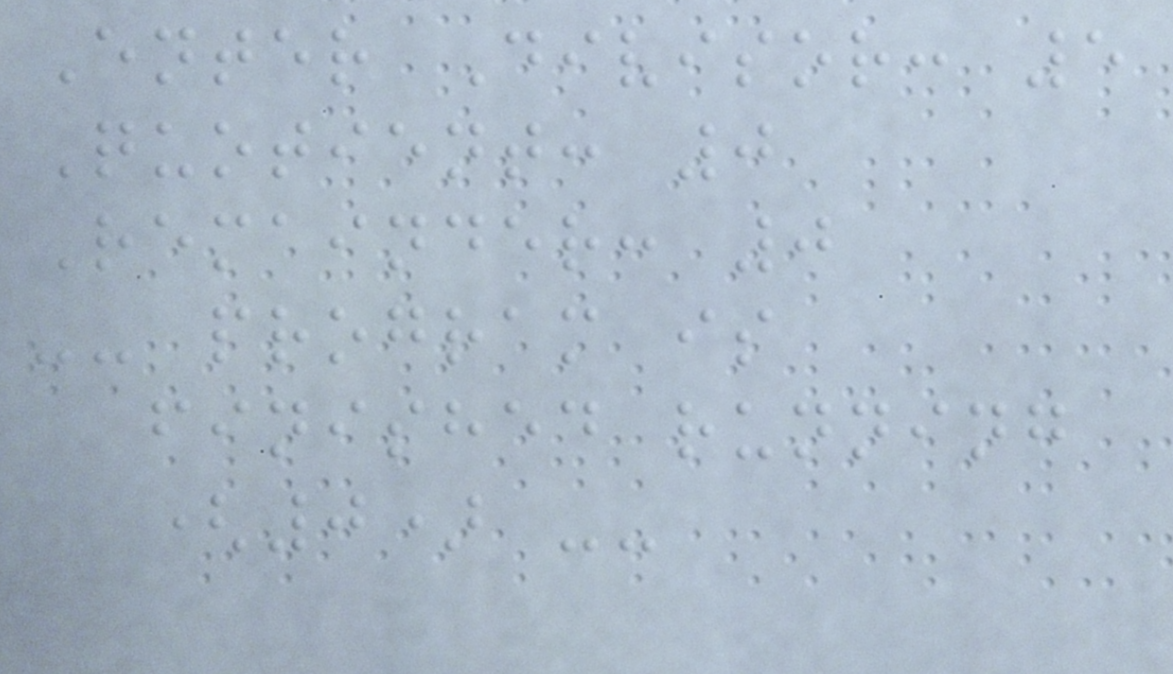Enter Divisor: 5
Quotient: 0
Remainder: 0
-- program is
finished running
(0) --
